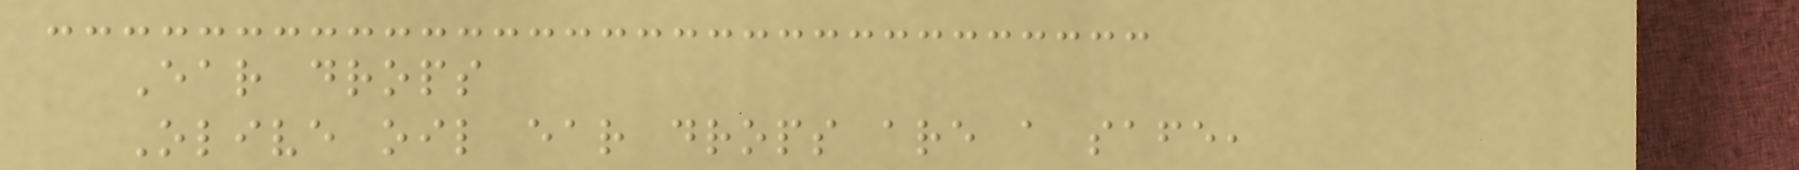Ear drops
Olive oil ear drops are a safe,
